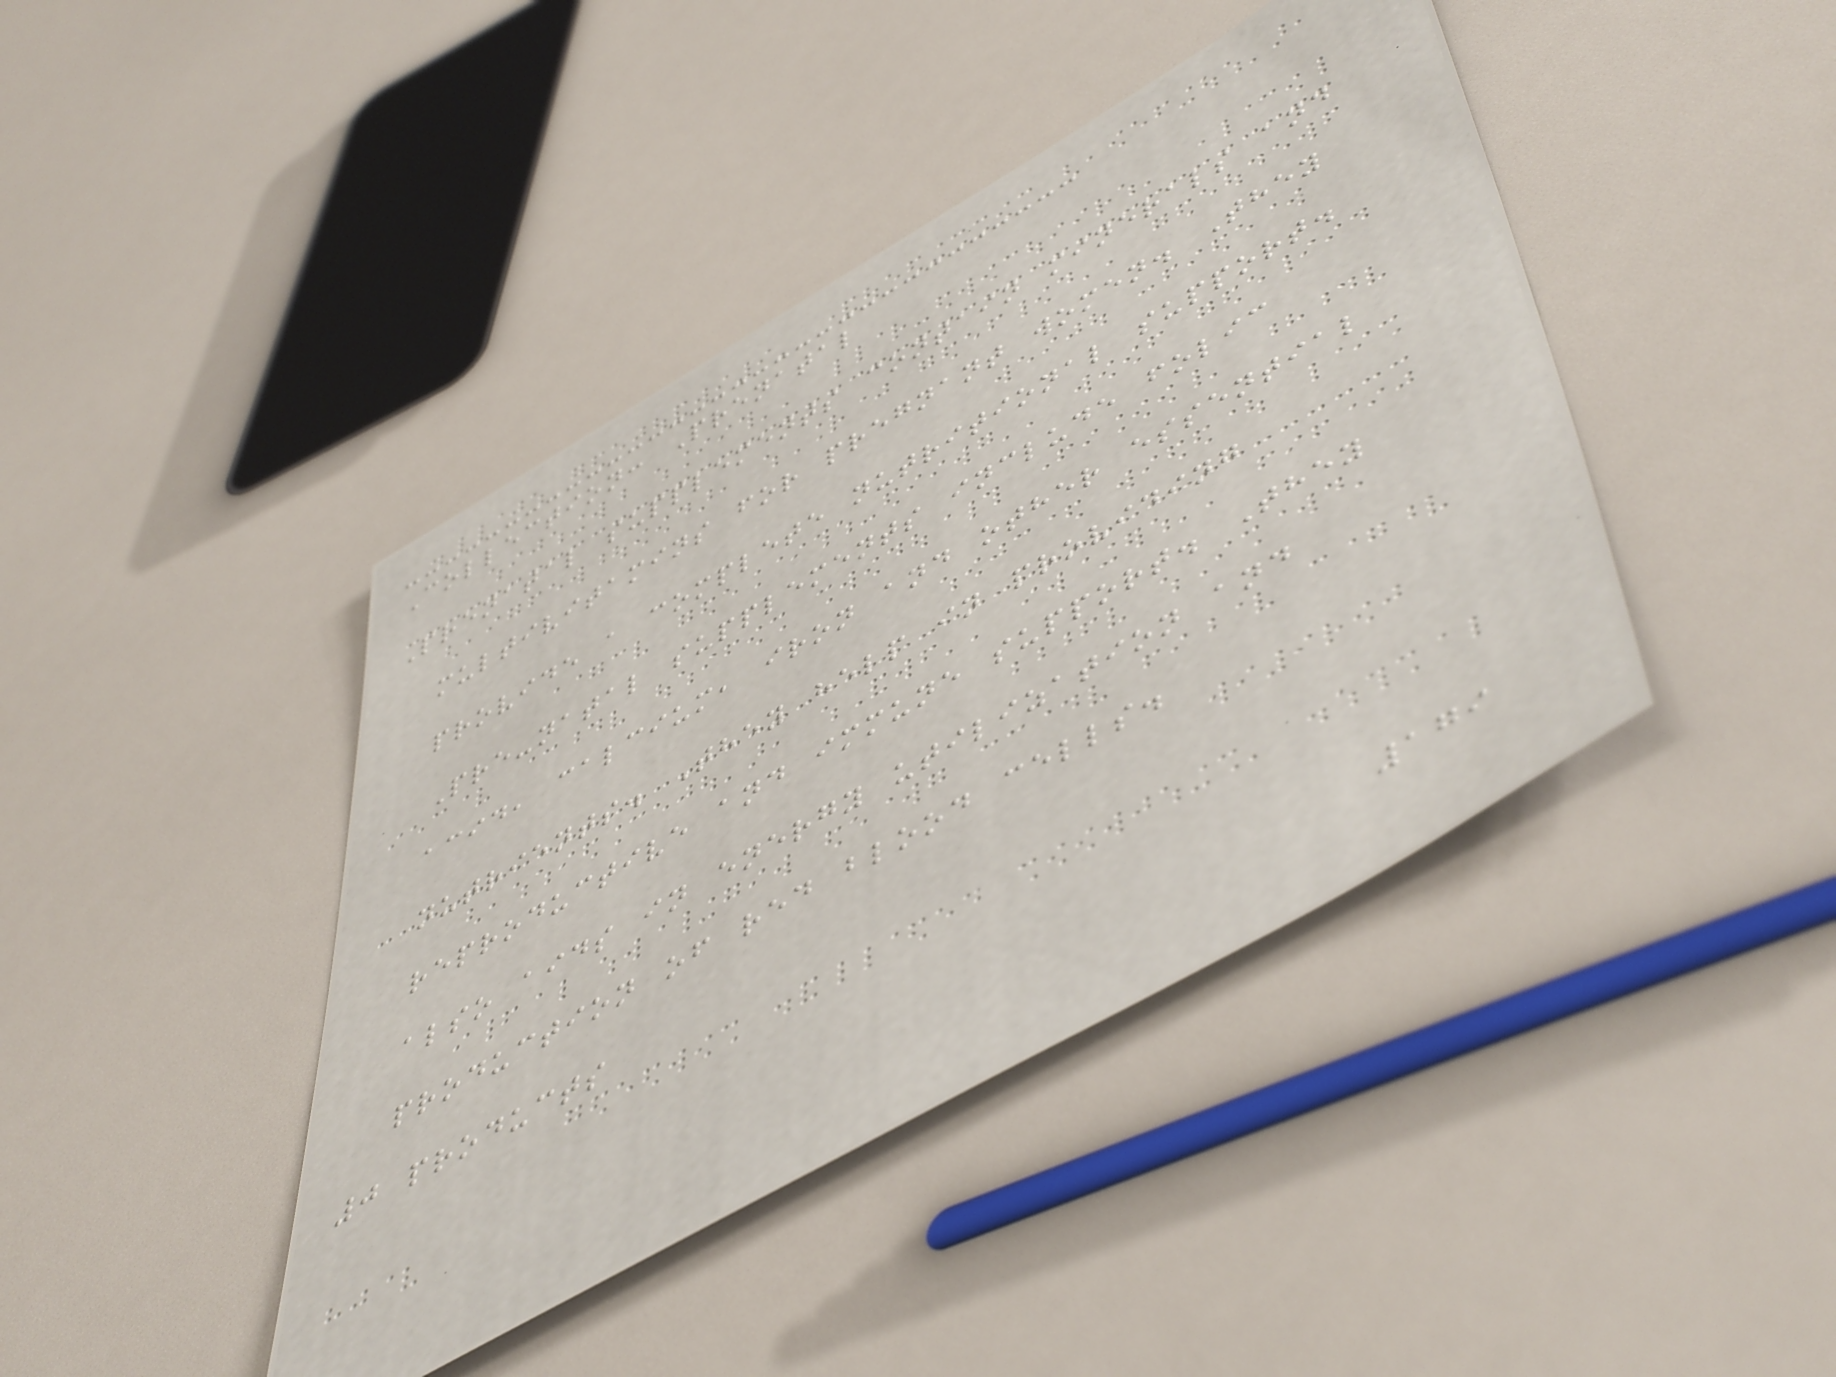Collection: Prenatal
Prenatal supplements contain minerals and
multivitamins for pregnant women. They
provide a complete nutritional support.
Pre-natal supplements include folic
acid, calcium, iron and other essential
nutrients. They help in providing
reproductive and immune support. They
also aids in energy utilization and
production of red blood cells.
0 products
179
